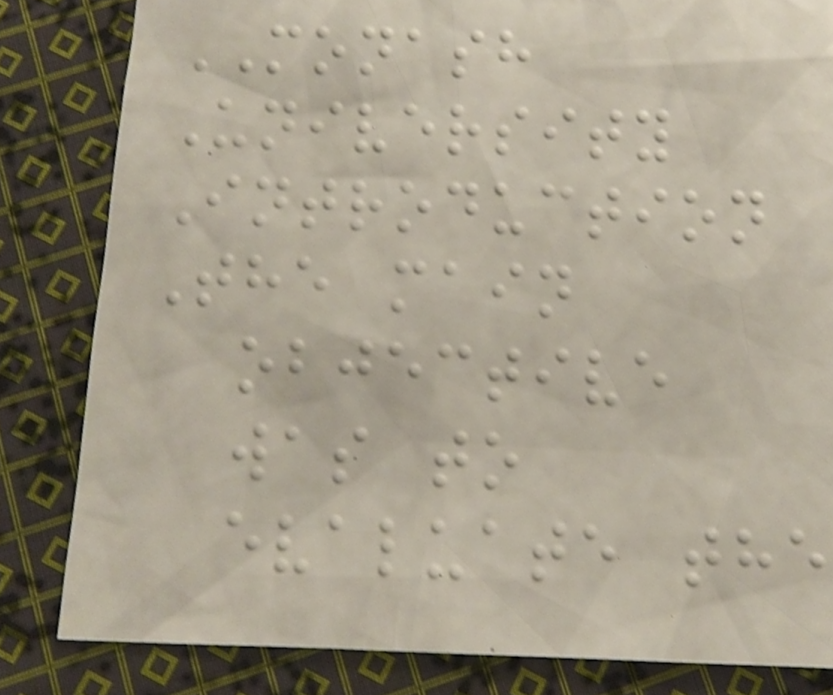MONASH
University
Introduction
The main
objective
was to
evaluate the
